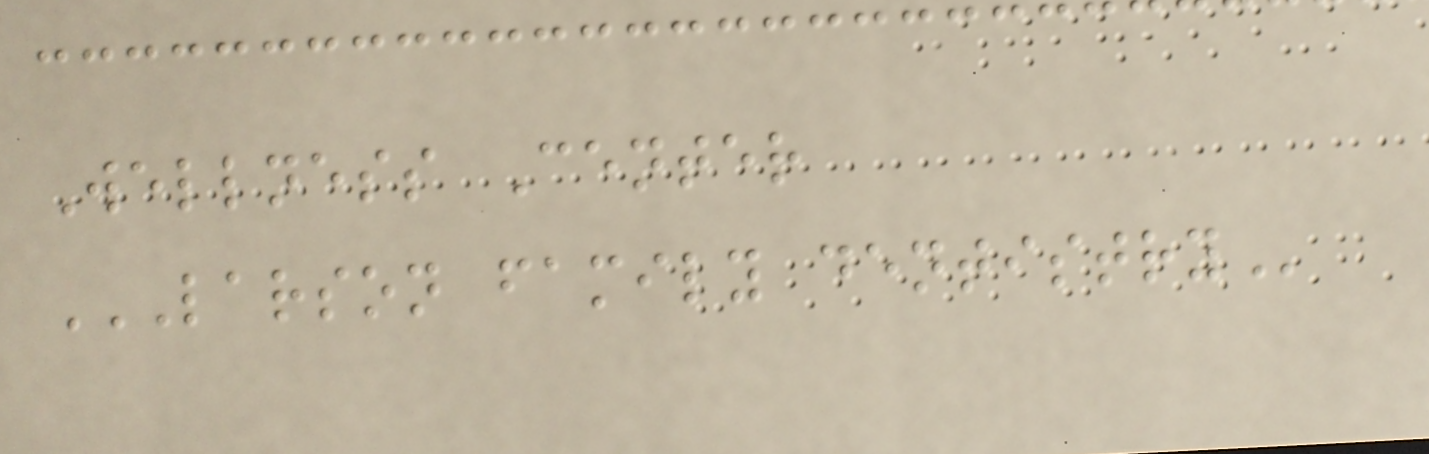Wellness Center
LARSON FAMILY DENTISTRY
